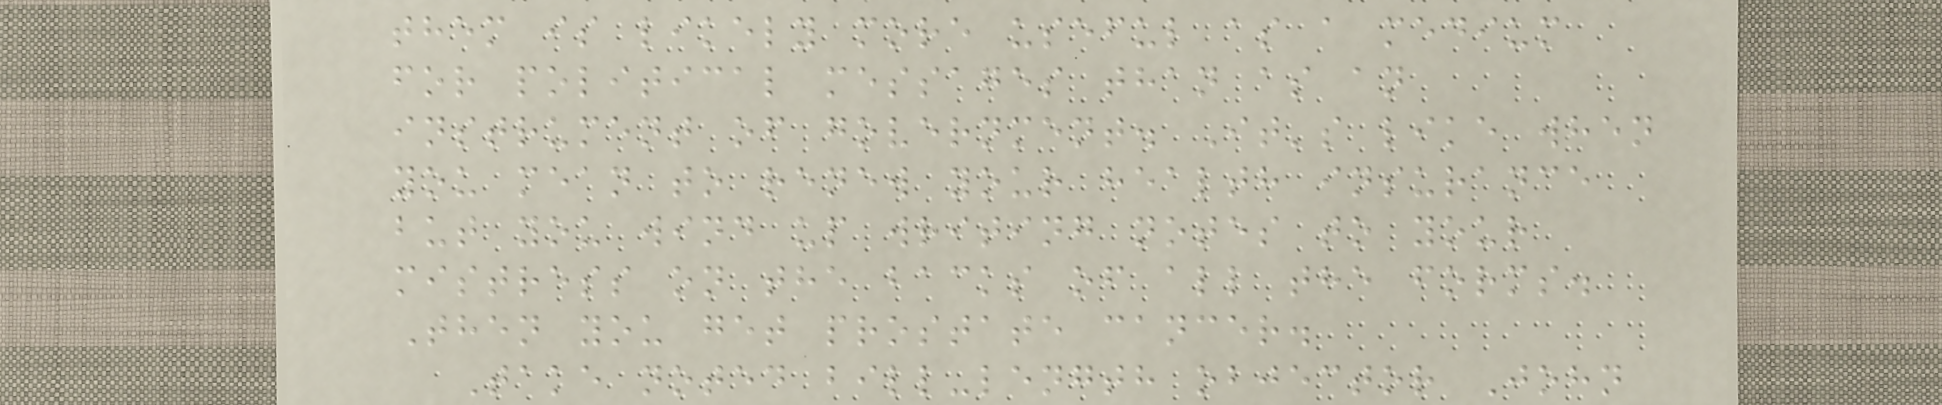them is likely more useful as a medium
for political messages than as an
instrument of government. It's like when
you mean to renew your health insurance
but you wind up writing notes to your
mistress on the backs of all the forms.
Then you get prostate cancer.
Take noted bill-length objector John
